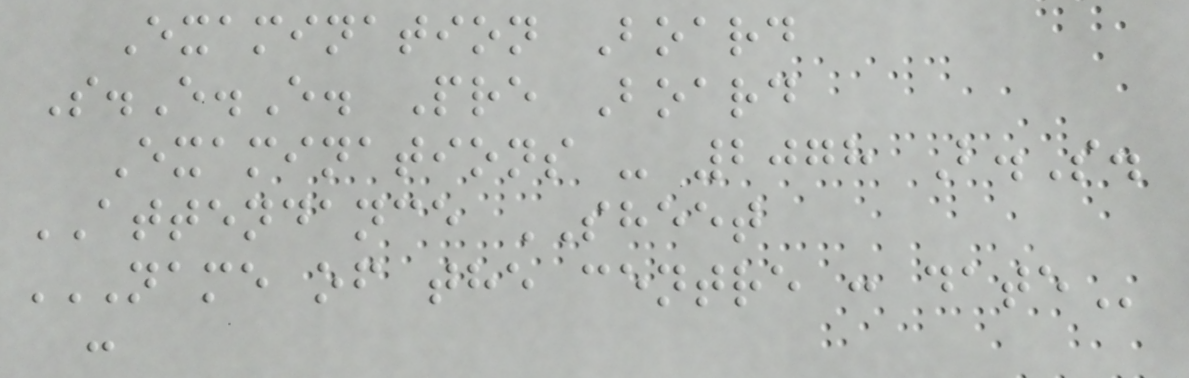Examination Board
S.E.E. Pre Board
Examinations - 2078 B.S.
ATTENDANCE SHEET
NAME OF THE CENTRE : DATE
:
